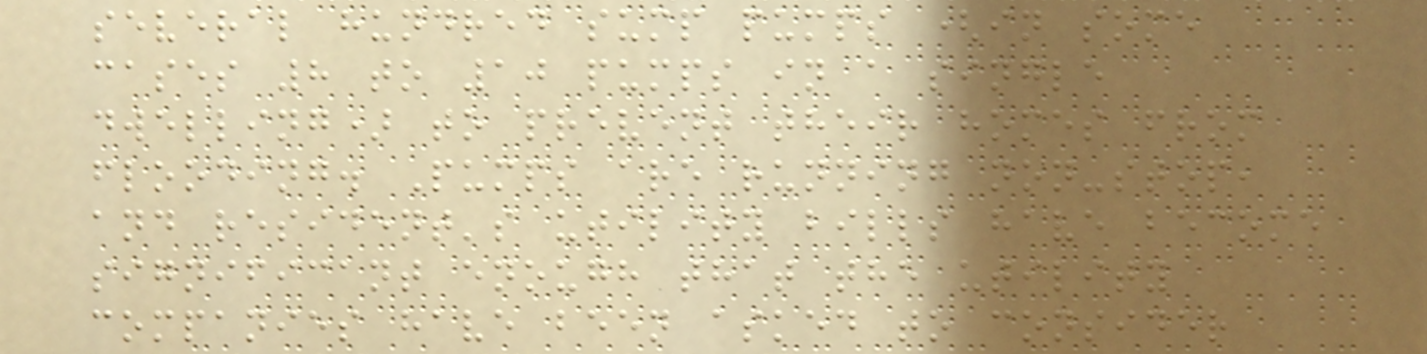several hundred sump pumps (in some
cases 8 to 10 pumps in a single
dwelling) to prevent their homes from
flooding. Pumps are running non-stop,
and resident's utility bills have become
significant enough that the utility
companies have been asked to consider
